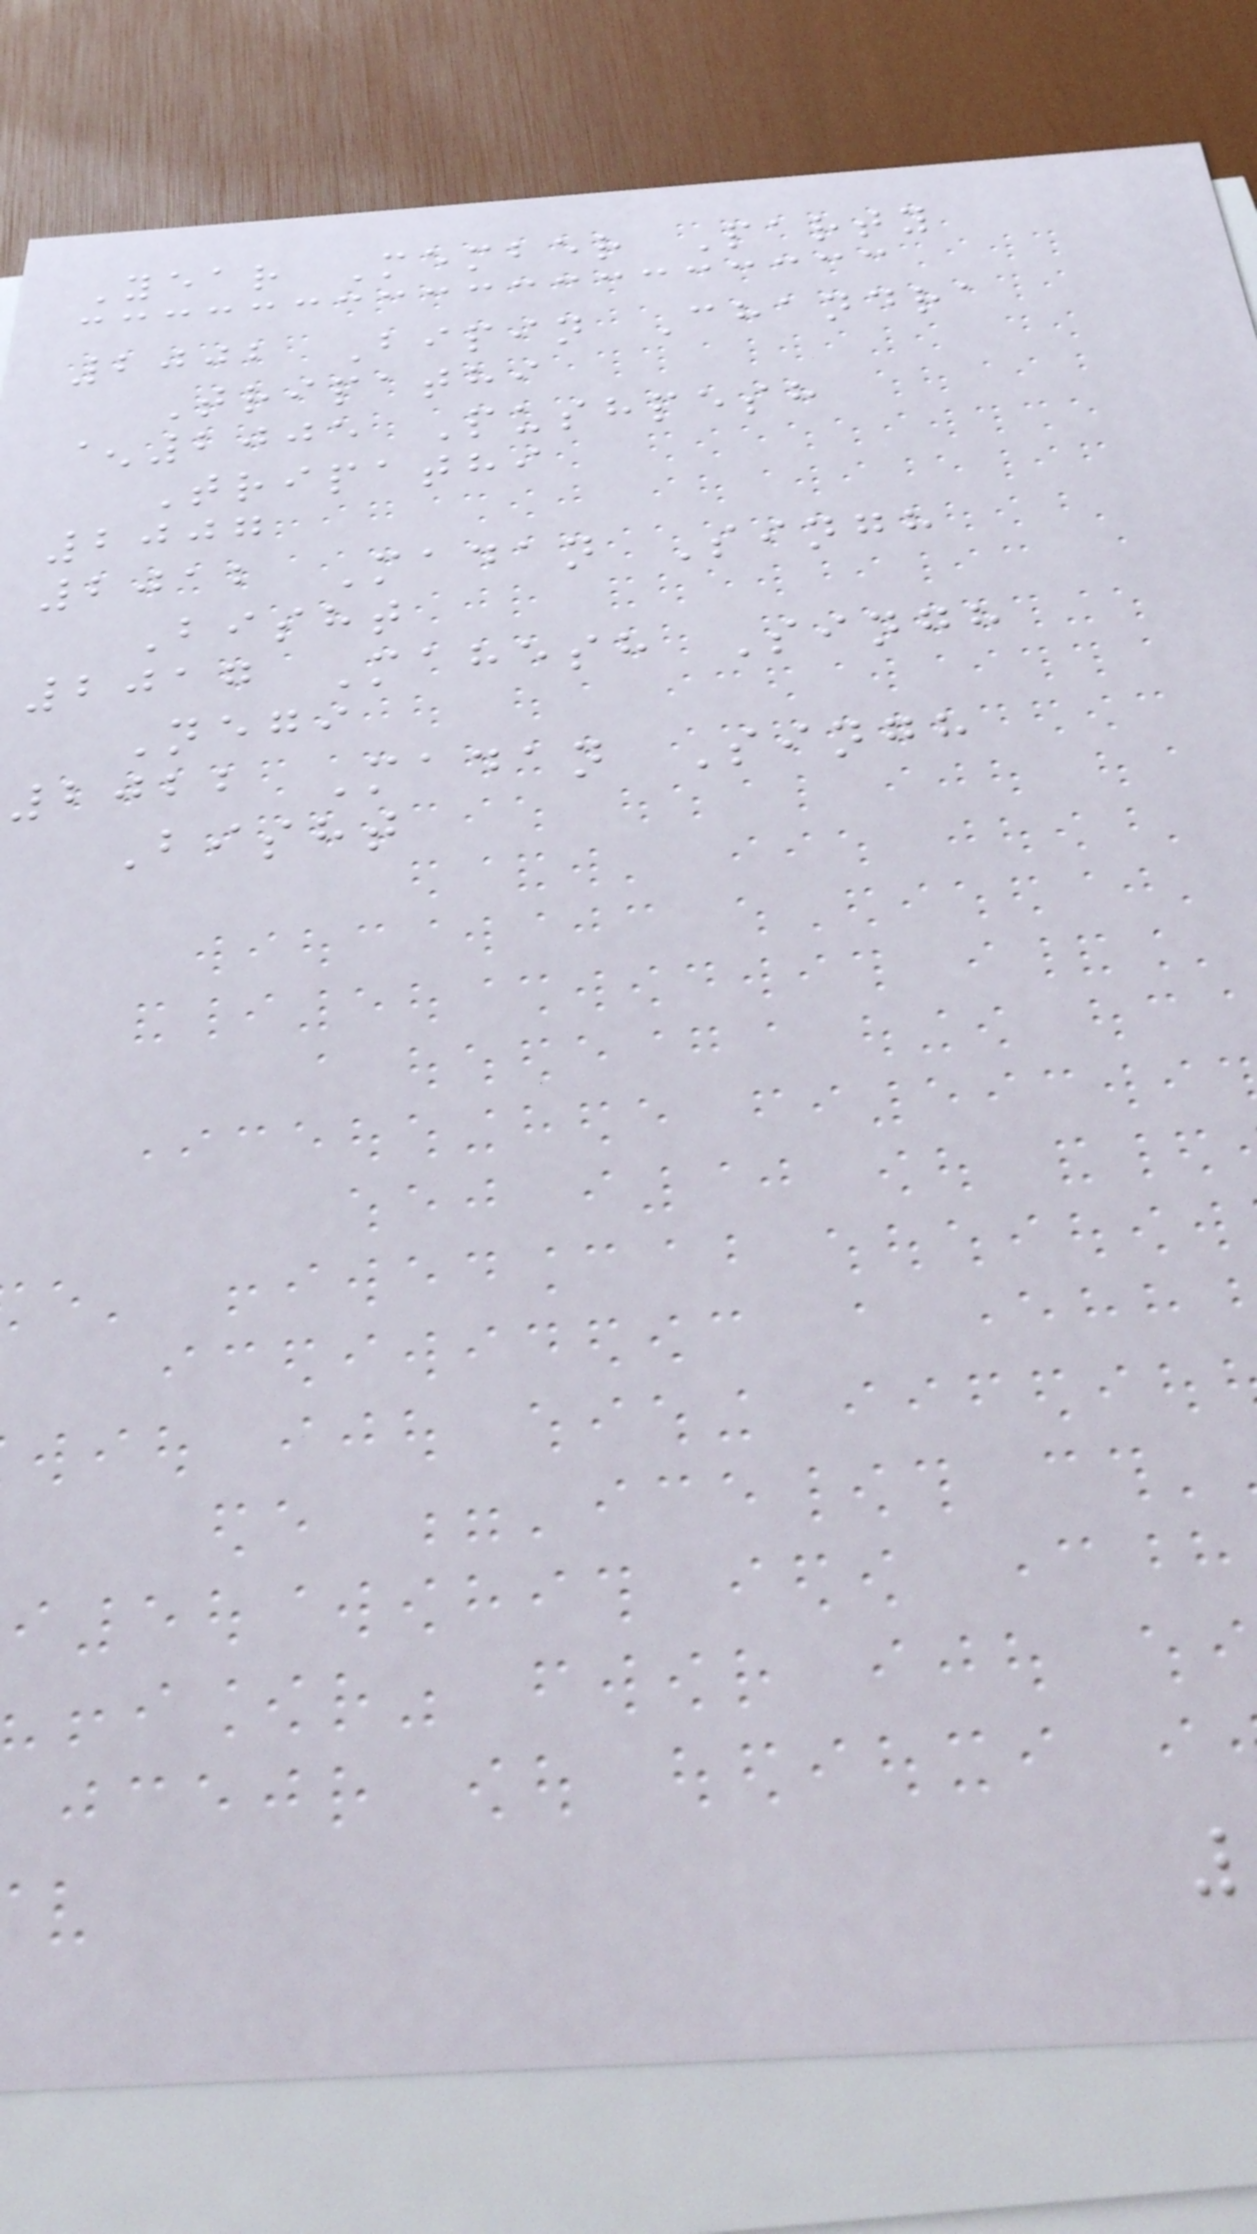Year Member Party
2002 Bipin Chandra
Tripathi
^2005 Pushpesh
Tripathi
2007
2012 Madan Singh
Bisht
2017 Mahesh Singh
Negi
2022 Madan Singh
Bisht
